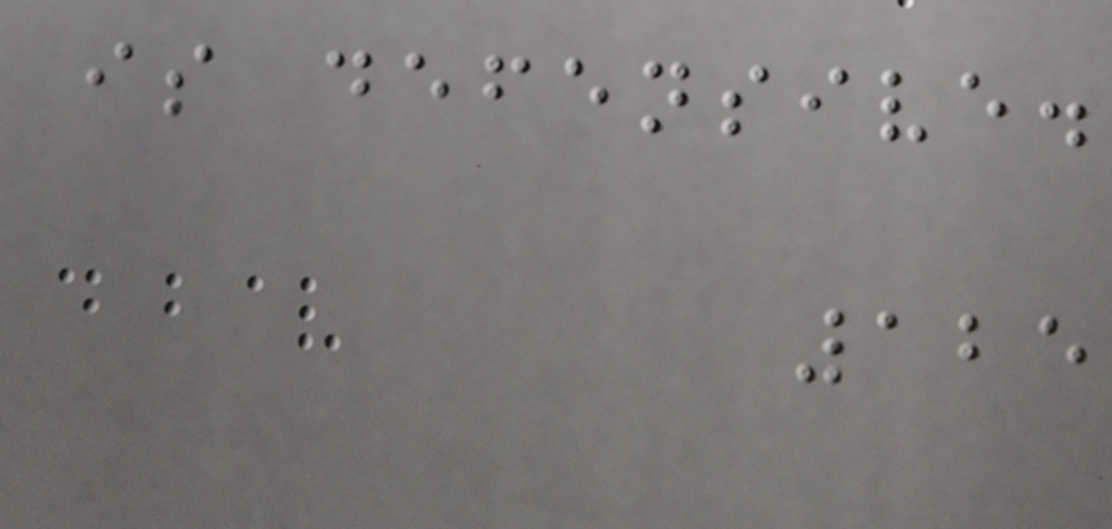is defensive.
125
